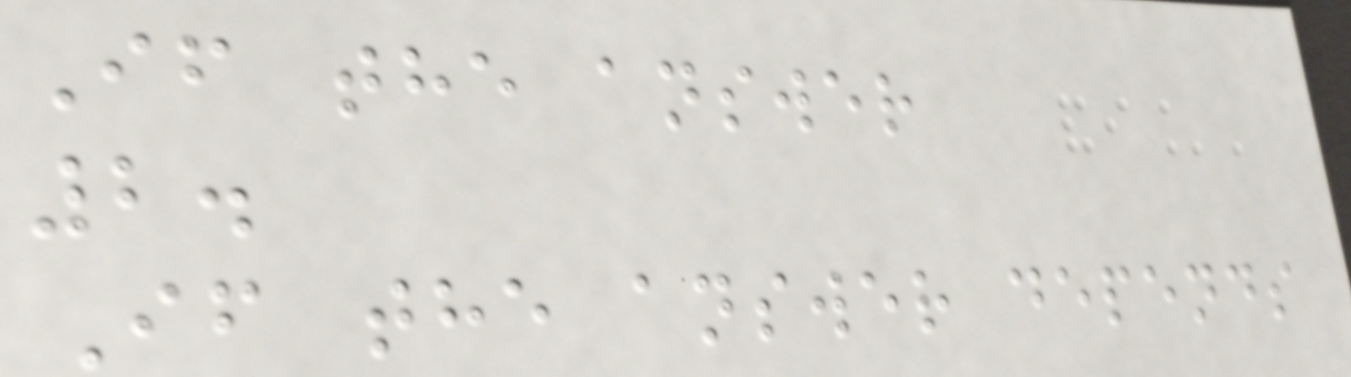If the answer
2.
If the answer depends
